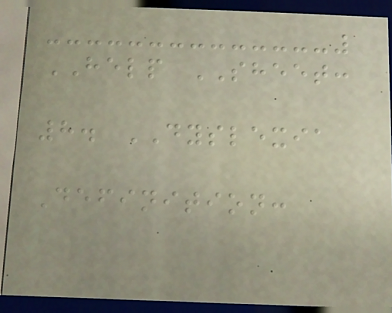HELP SHEET:
8. DYSLEXIA
Definition:
